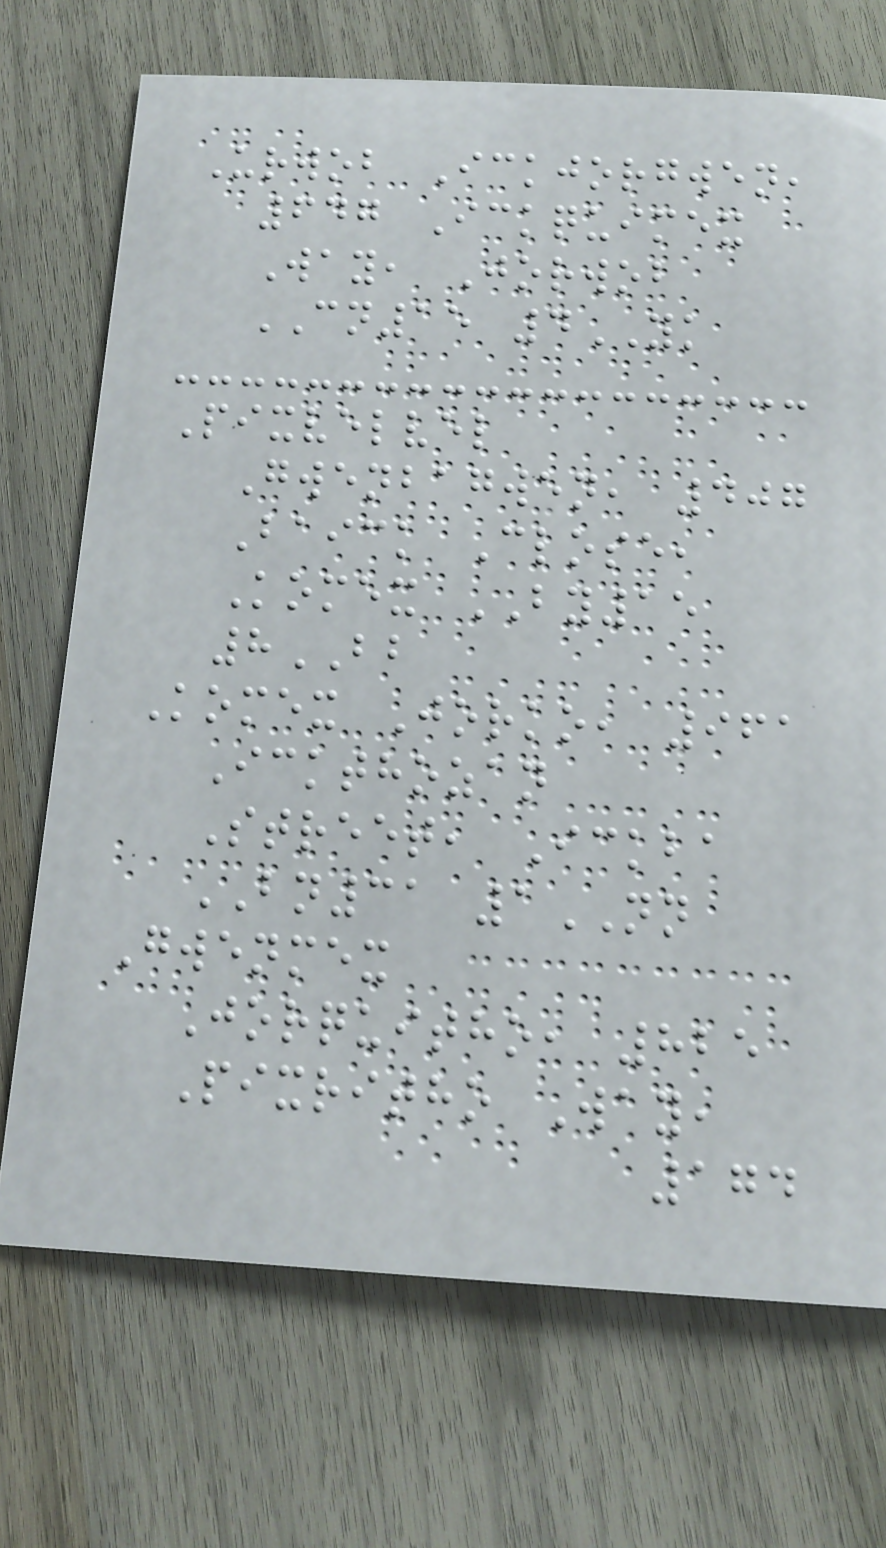Urwob Ickjorgwen,
647 Ickquimex
Way, Jorwob
CN15 4YK
Pixvelvel
Gwenbagwen, 407
Baick Close,
Komex BY15
8BB
Komex Jorko, 961
Ickthozan
Street, Ickba
BN31 1NN
Gwenmex
Jorquitho, 825
Pixritho Way,
174
